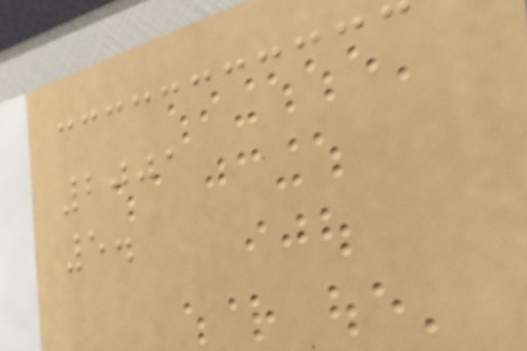2001
5.
